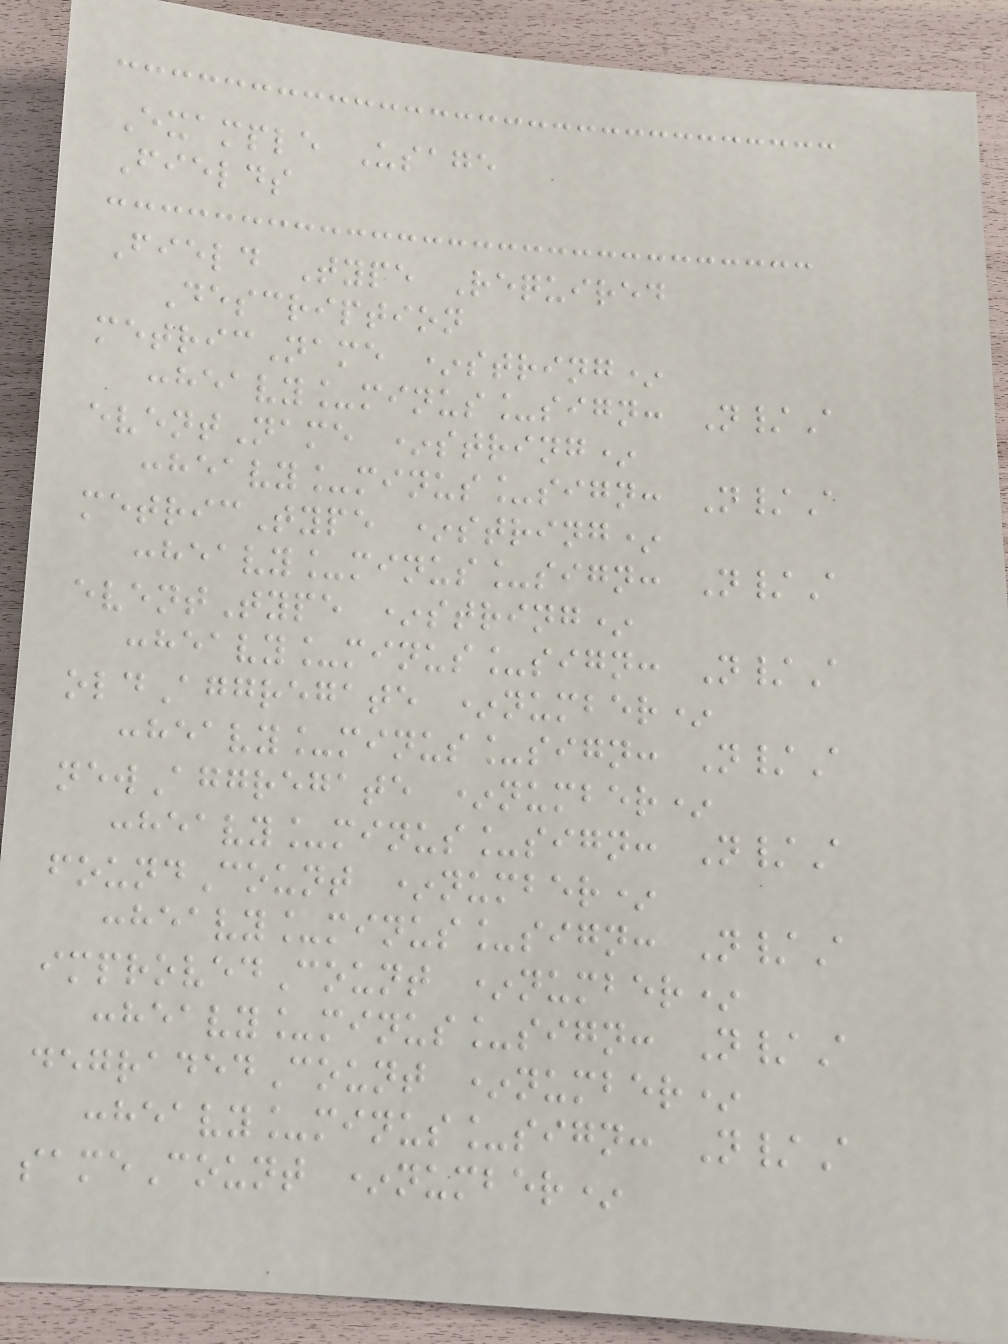Example Usage
Fields
Field Type Required
Description
metricName *string*
:heavy_minus_sign: N/A
eventName *string*
:heavy_minus_sign: N/A
metricType *string*
:heavy_minus_sign: N/A
eventType *string*
:heavy_minus_sign: N/A
oldAggregate *number*
:heavy_minus_sign: N/A
newAggregate *number*
:heavy_minus_sign: N/A
foundCount *number*
:heavy_minus_sign: N/A
improvedCount *number*
:heavy_minus_sign: N/A
degradedCount *number*
:heavy_minus_sign: N/A
sameCount *number*
